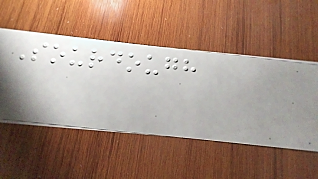Sourdough
